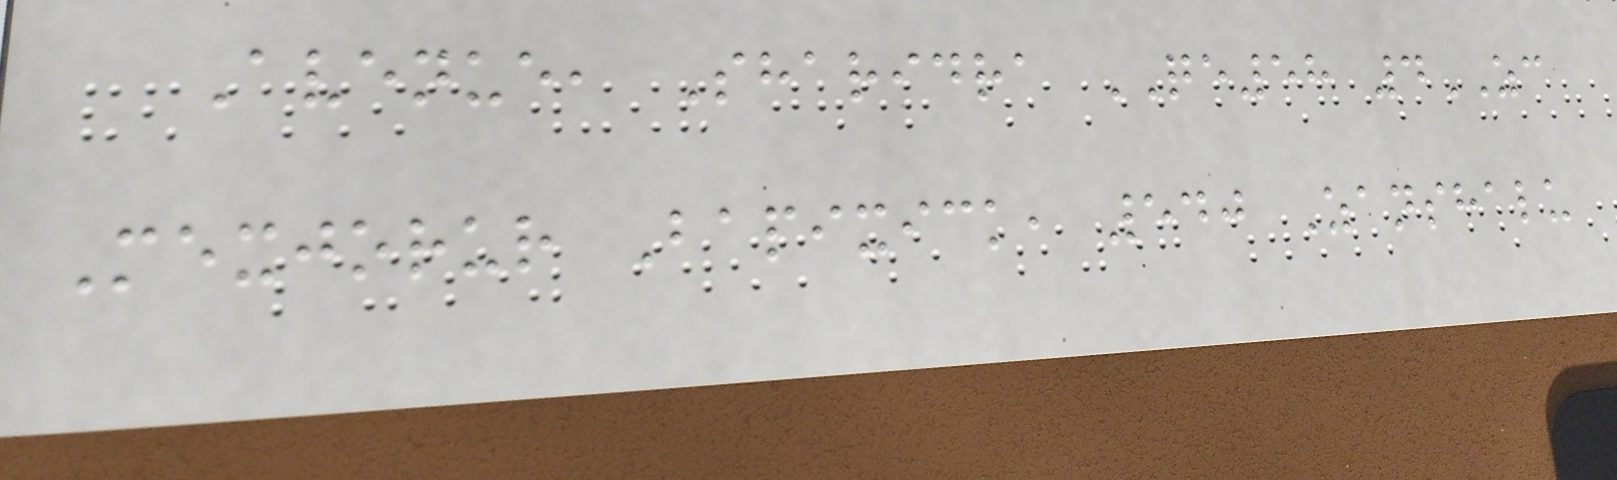Avenue, Sharidra QE58 4ZC
Mexjorur Bapixick, 540 Zanshalu
